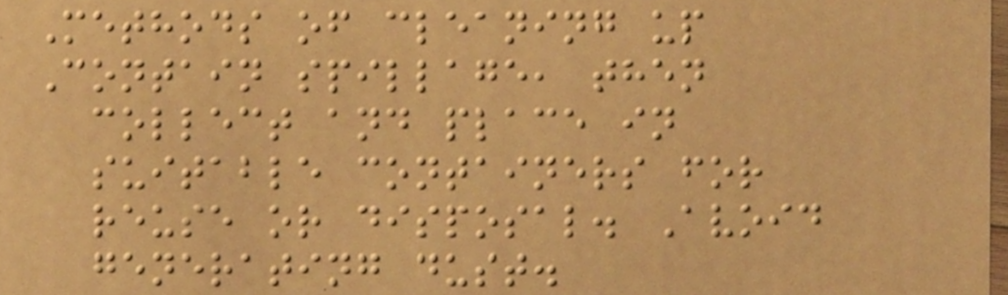Methods of cleaning up
Contain spillage, then
collect and place in
suitable containers for
reuse or disposal. Avoid
generating dust.
